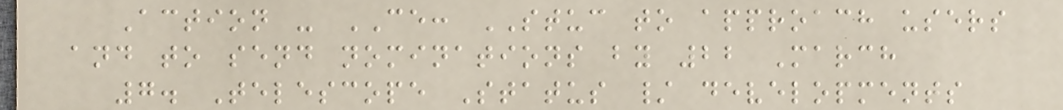Action - CE: STUC to approach users
and to send nominations by 22 March
7. Telescope Status / developments
